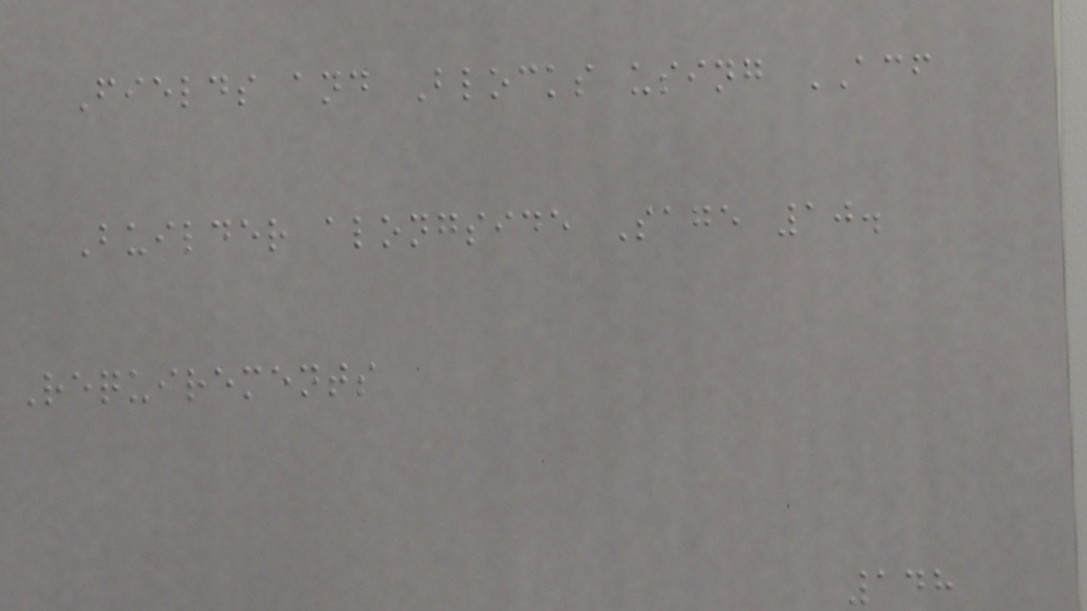Fields and Blocks using ACF
Builder alongside Sage 10.
Requirements
148
